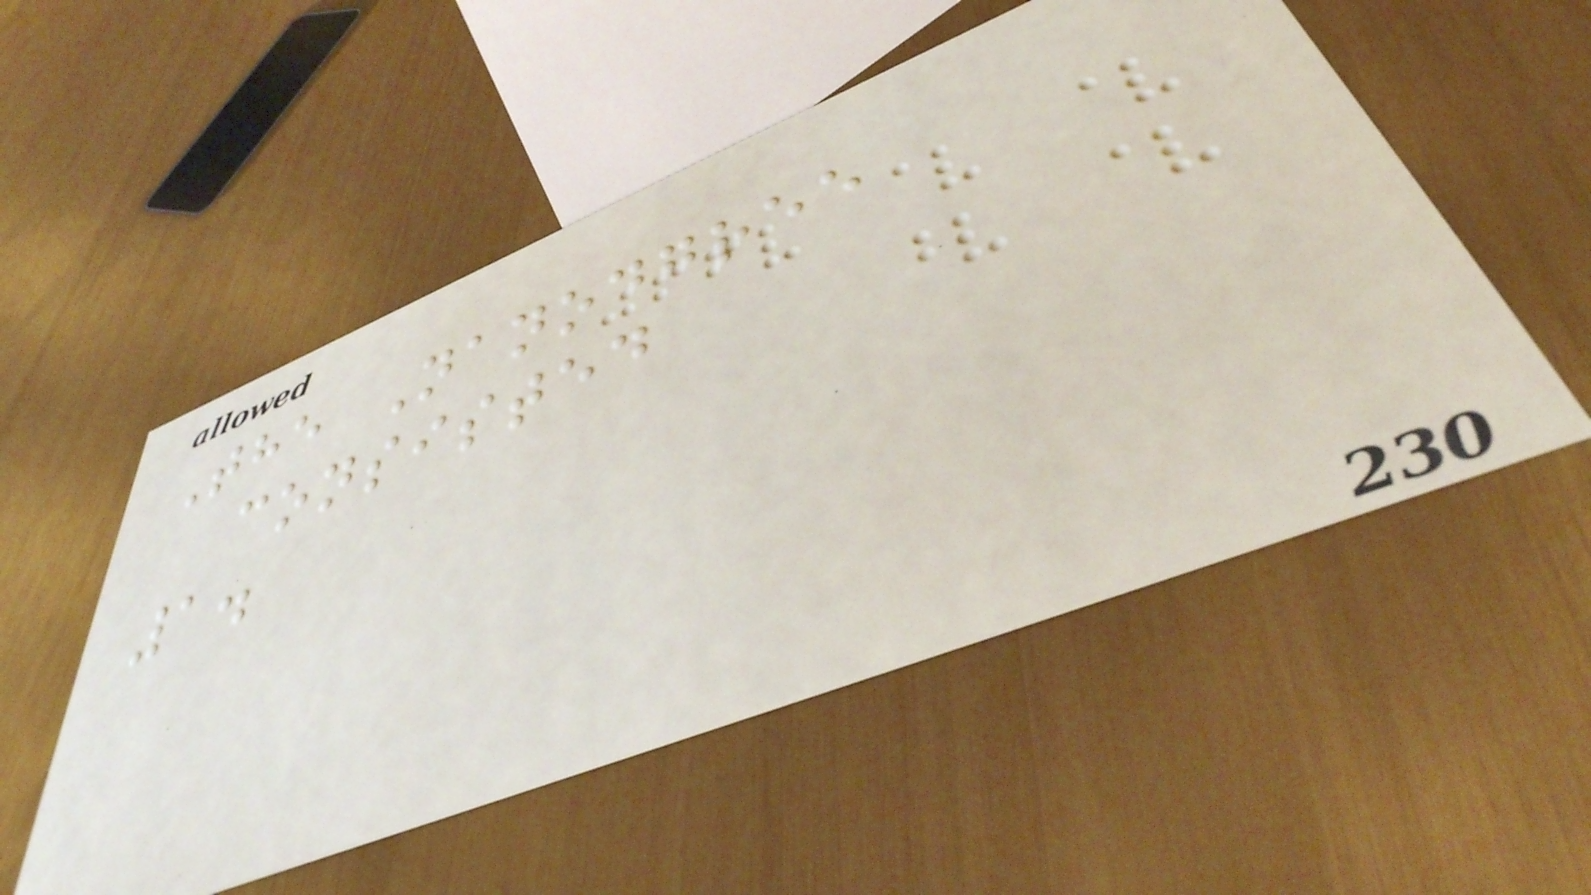The Nanodgree
consisted
1.
